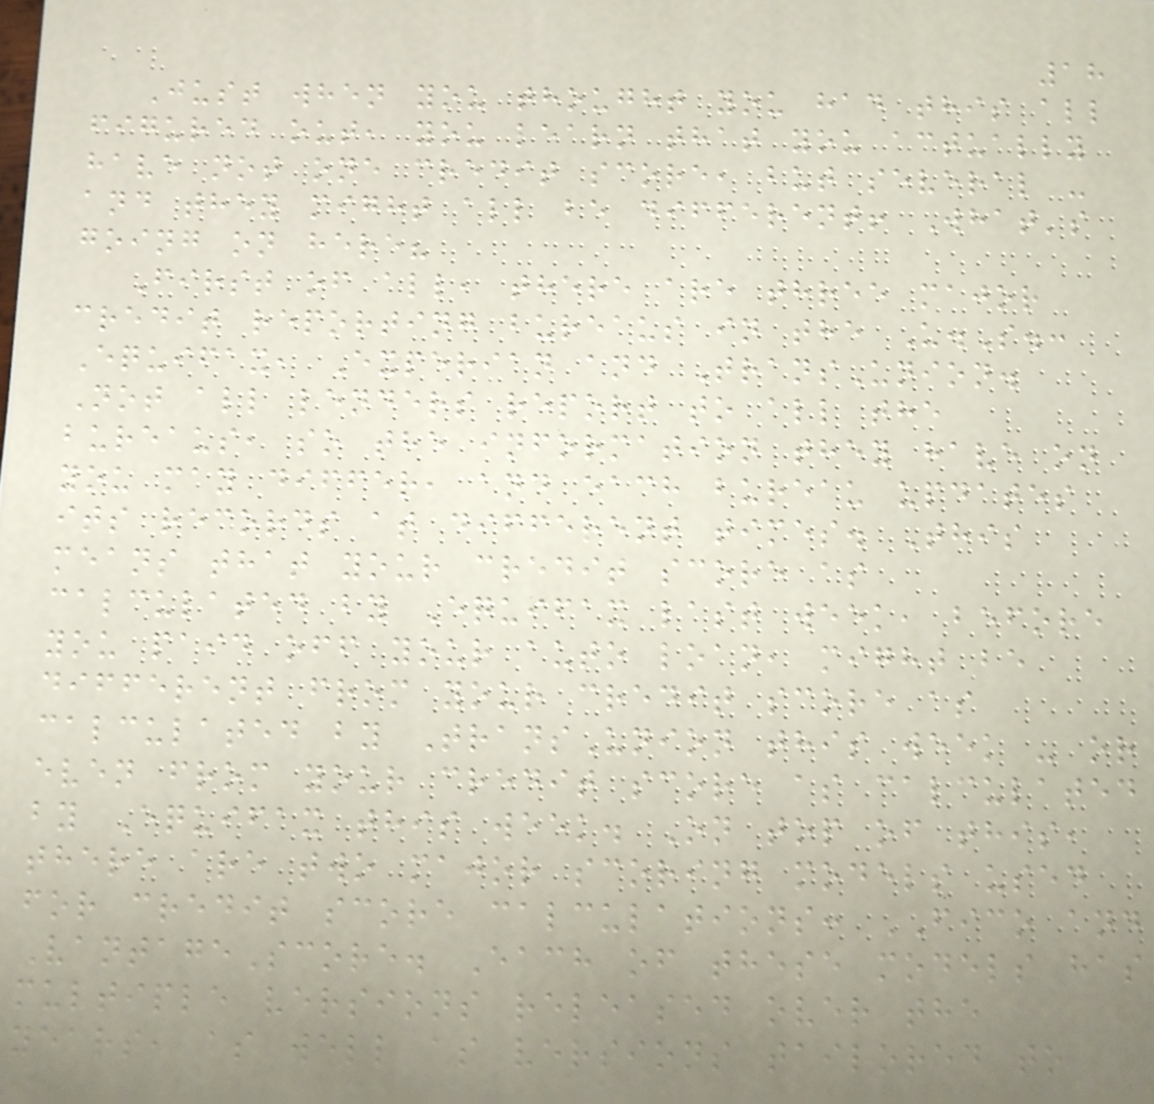18
Just when you thought you had this all
figured out, you learn that you actually
have not one credit score, but several -
and they might all be different! What's
going on here?
First of all, there are three major
credit reporting bureaus in the U.S.:
Equifax, Experian and TransUnion.
Not all lenders report to all the
bureaus, so the information they have on
you may differ, and each bureau updates
its records at different times. This
means that your credit score as
calculated by Equifax last week, before
you paid off your auto loan, might be
different from your credit score as
calculated by TransUnion this week - or
even from your credit score as calculated
by Equifax this week. On top of this,
there are two major scoring models used
for credit score calculations: FICO and
VantageScore. Each of these models has
multiple versions released over the
years, as well as versions tailored to
